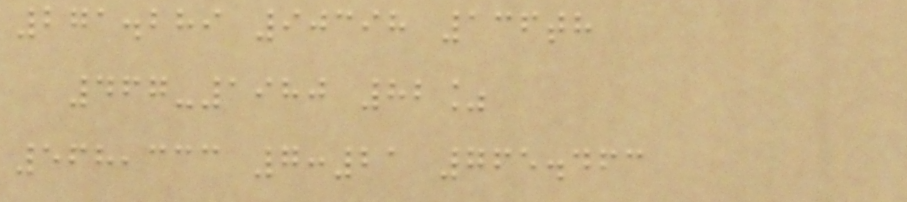271.289 90398 136th
467-1980 82%
568,333 7:21 765.463
